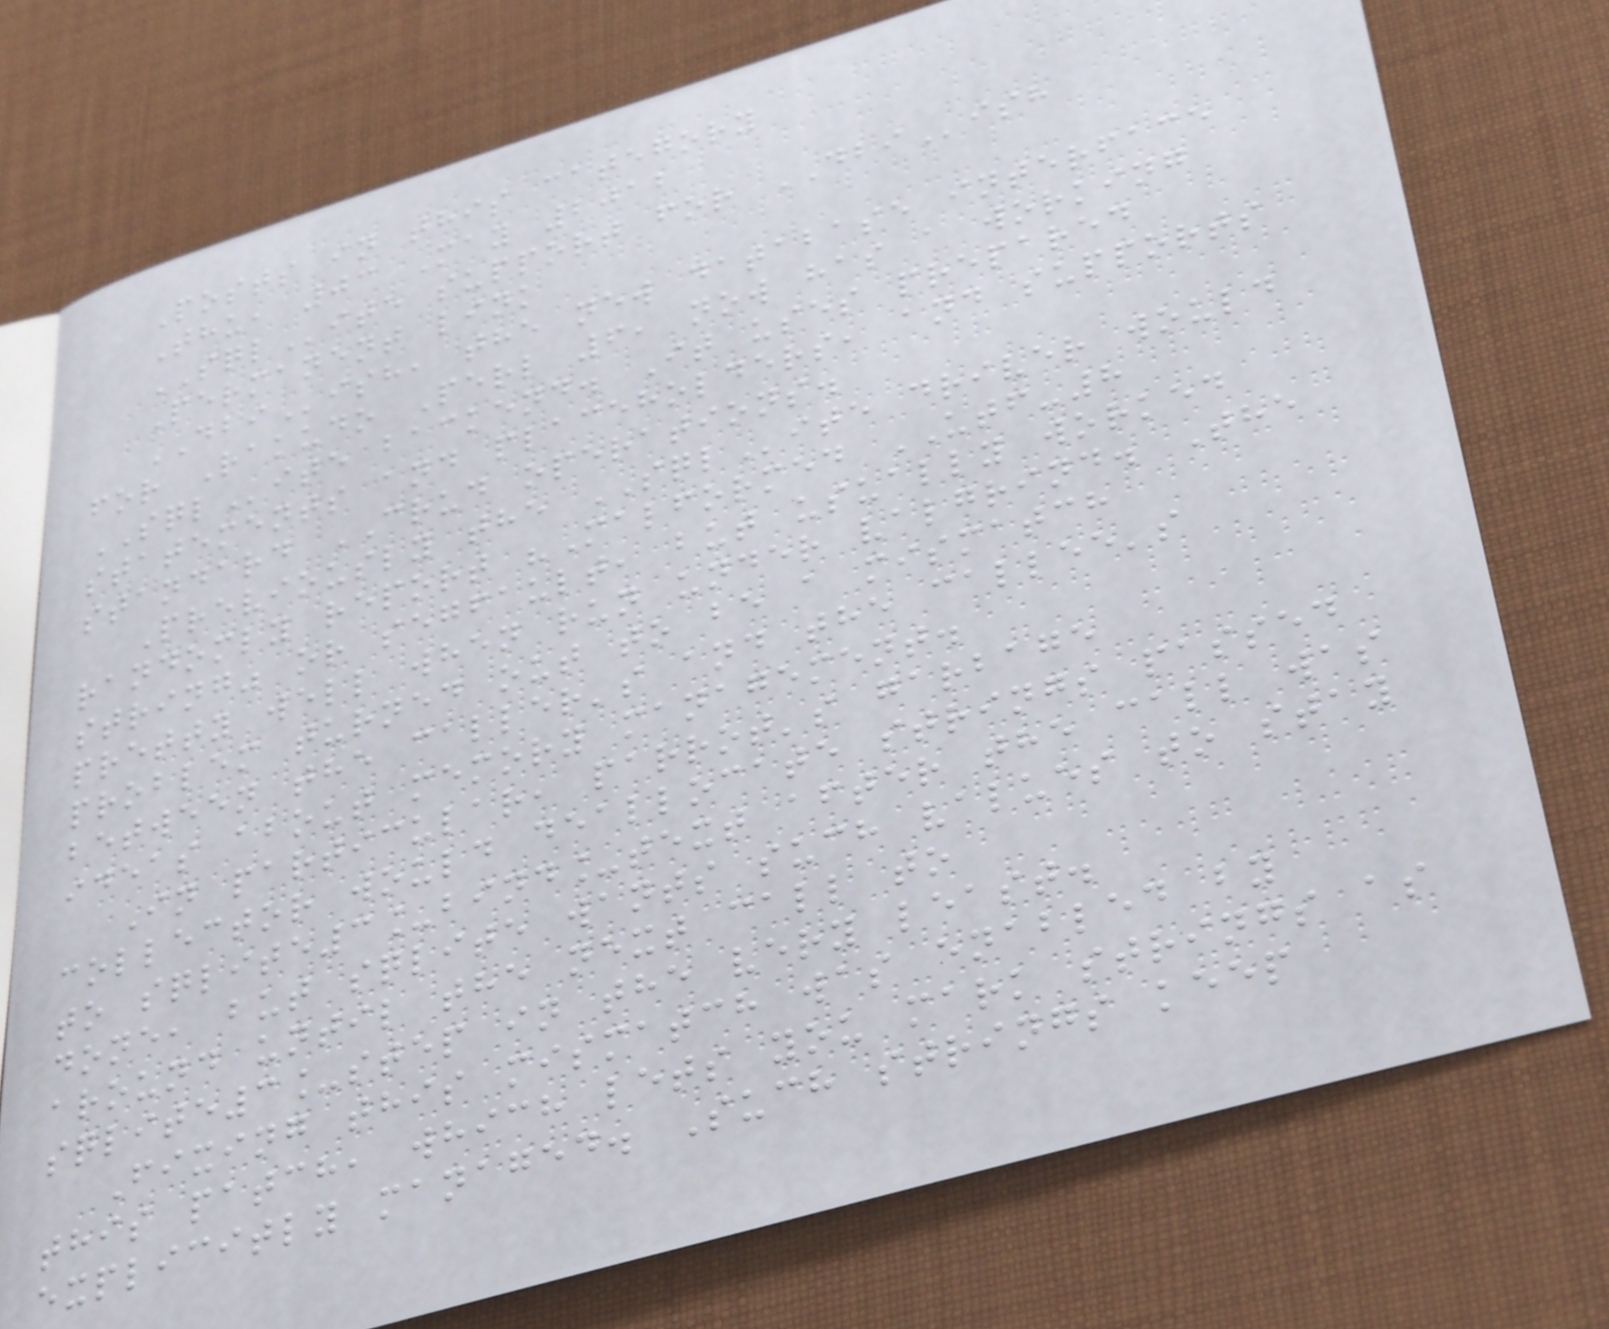Posts in this category
Thu, 03 May 2012
SQLite support for DBIish
Permanent link
DBIish, the new database interface
for Rakudo Perl 6, now has a working
SQLite backend. It uses prepared
statements and placeholders, and supports
standard CRUD operations.
Previously the SQLite driver would
randomly report "Malformed UTF-8
string" or segfault, but usually worked
pretty well when run under valgrind. The
problem turned out to be a mismatch
between the caller's and the callee's
ideas about memory management.
In particular, parrot's garbage
collector would deallocate strings passed
to sqlite3_bind_text after the call was
done, but sqlite wants such values to stay
around until the next call to
sqlite3_step in the very least.
Fixing this mismatch was enabled by
this patch, which lets you mark strings as
explicitly managed. Such strings keep
